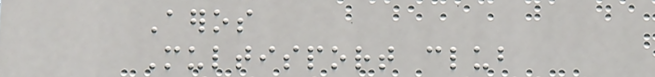Aeros
Multisport club
